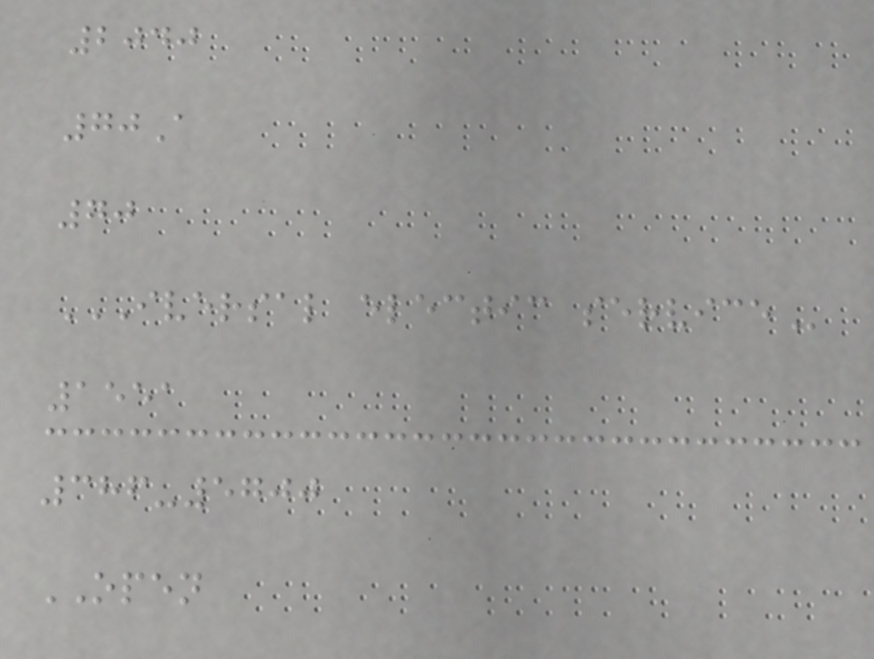2040
70A
70
IVERSAL ELECTIC SERVICE
1551
386-5700
OPEN
